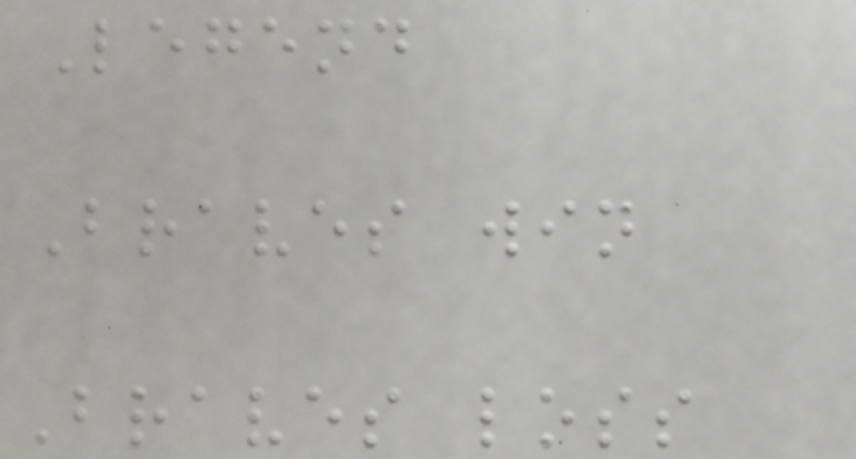Legend
Braves win
Braves loss
